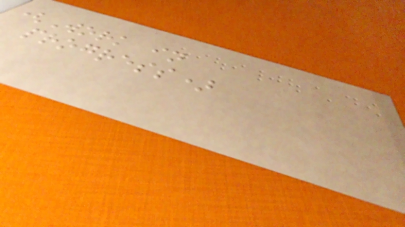(Work in
progress)
